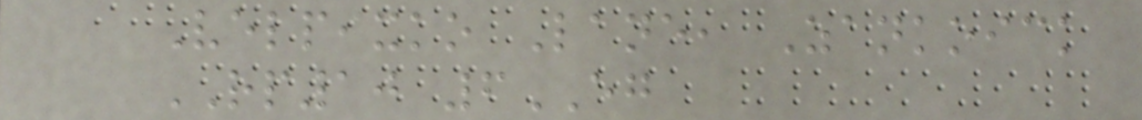Velpixko Lane, Zankoick
RP10 6EG
